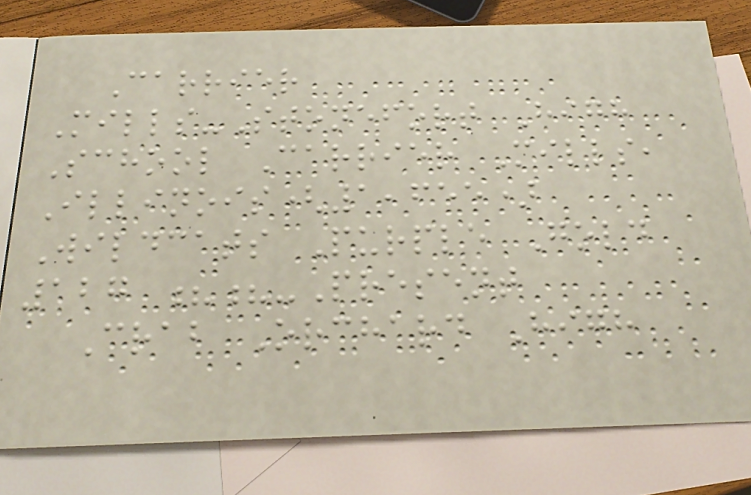Carrier
Mills-Stonefort High
School Carrier Mills,
Illinois(1,655)
Wildcats Purple Gold
127 ??-Present
Crab Orchard High
